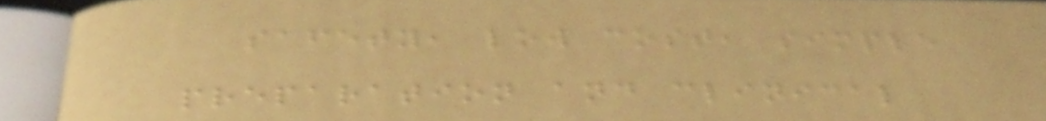safety, low cost, simple
preparation and clinical
